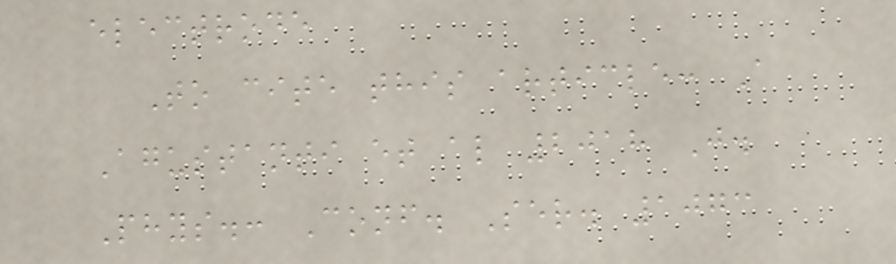electrode
To cite this article: A
Agustanti et al 2018 J.
Phys.: Conf. Ser. 1073
